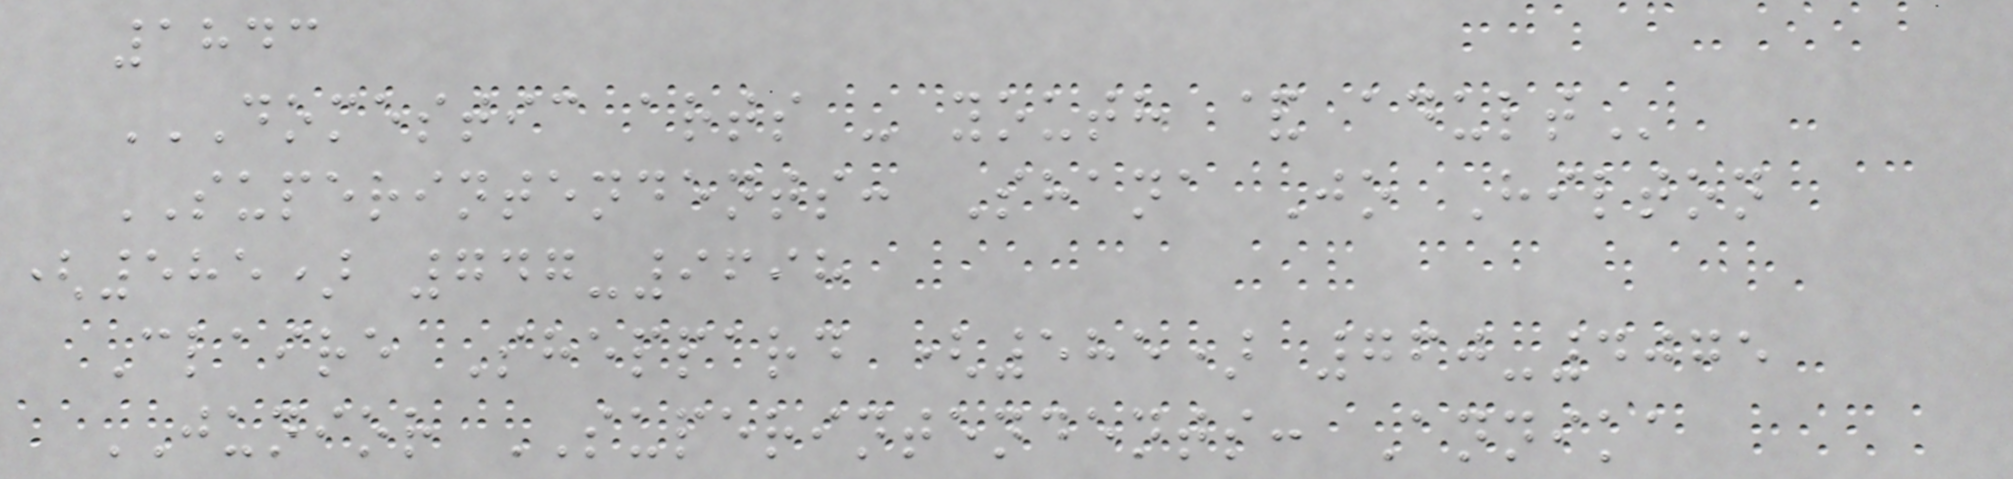1843
DOMESTIC ARTS - YOUTH & ADULT
SUPERINTENDENTS: Shana Jo Hilton
(585) 747-9698
Claire Sheppard (585) 760-4075
JUNIOR SUPERINTENDENTS: Annika
